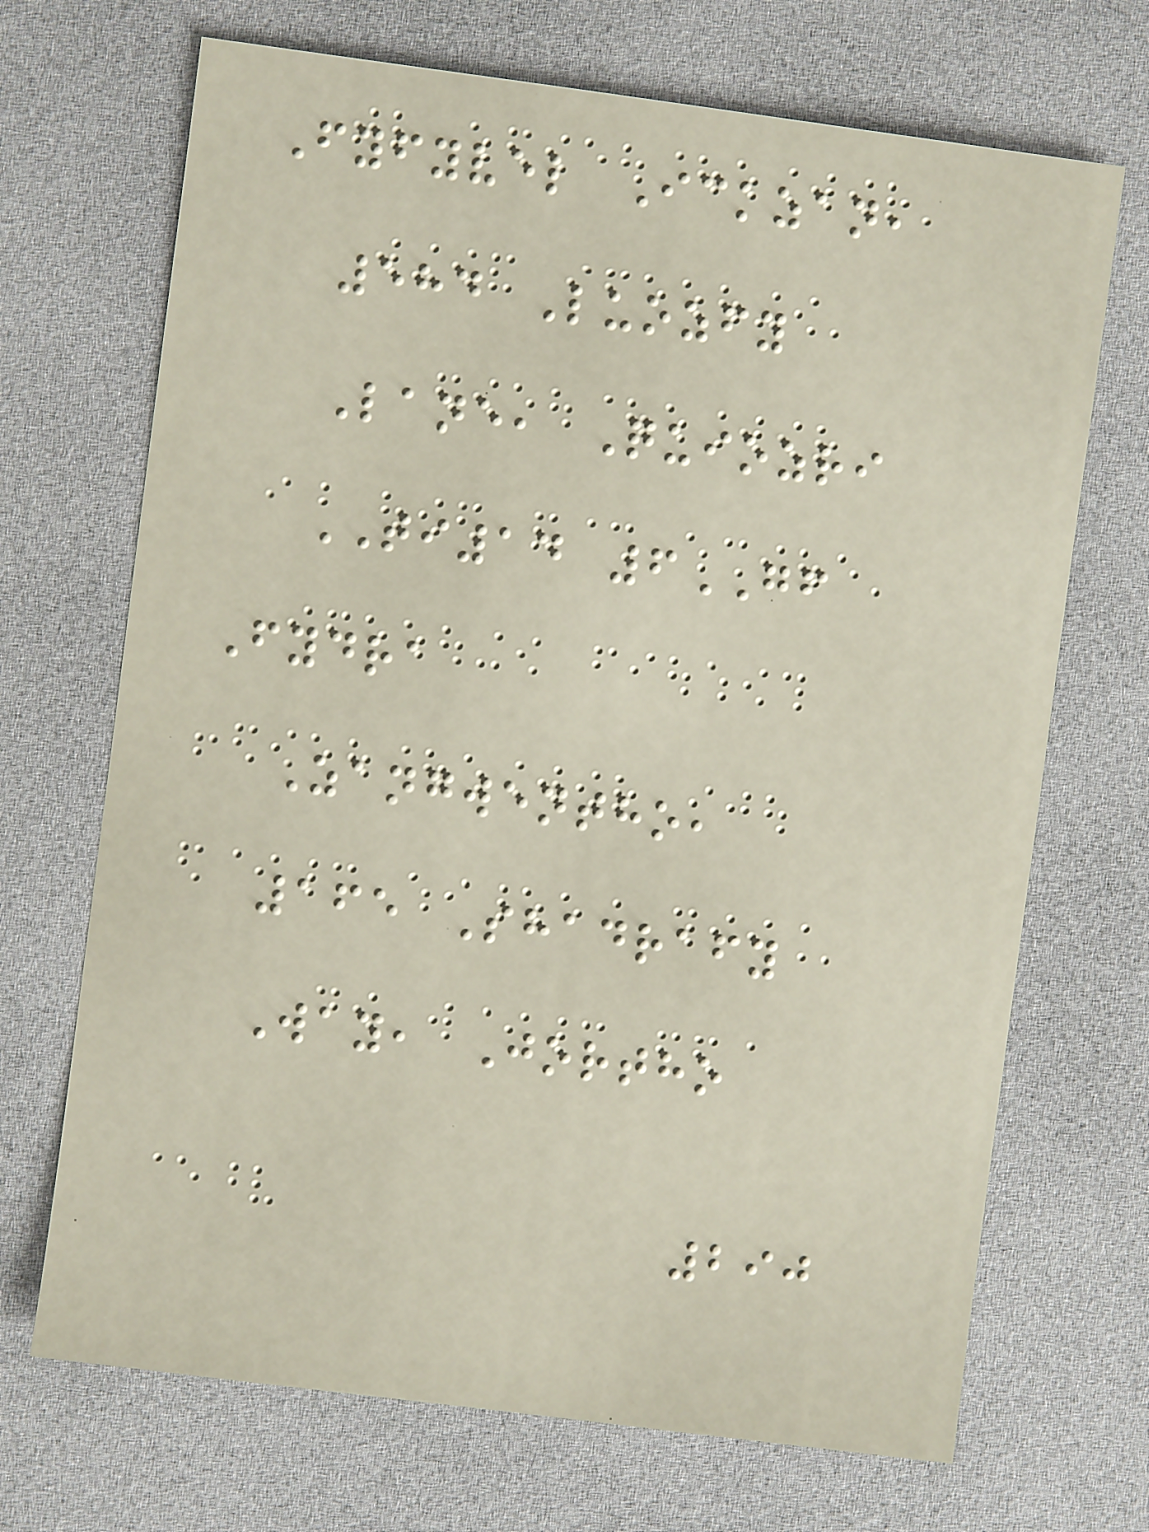Fyfyvel Ickzan,
584 Luozfy
Lane, Quiozri
TI14 6GF
Fydra
Zangwentho,
165 Shadrafy
Way, Jortho
290
